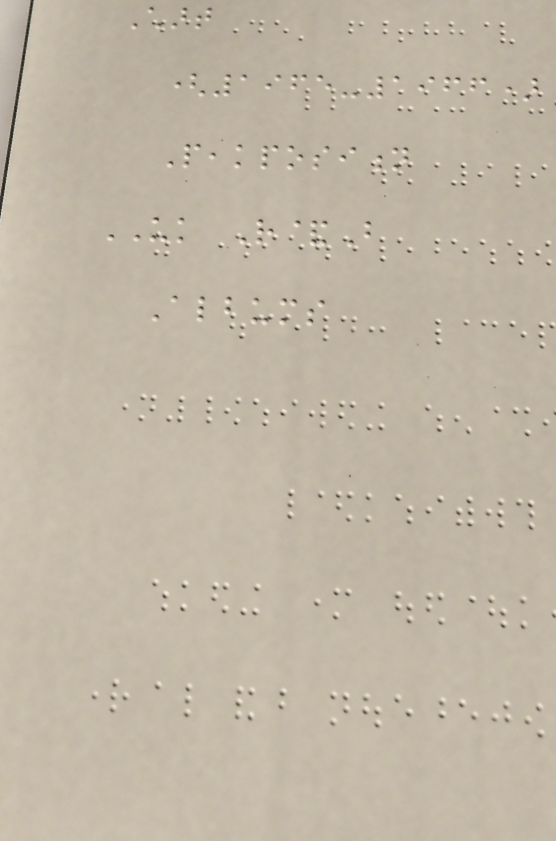Chart
(1965-1966)
Peakposition
UK R&B
Albums
